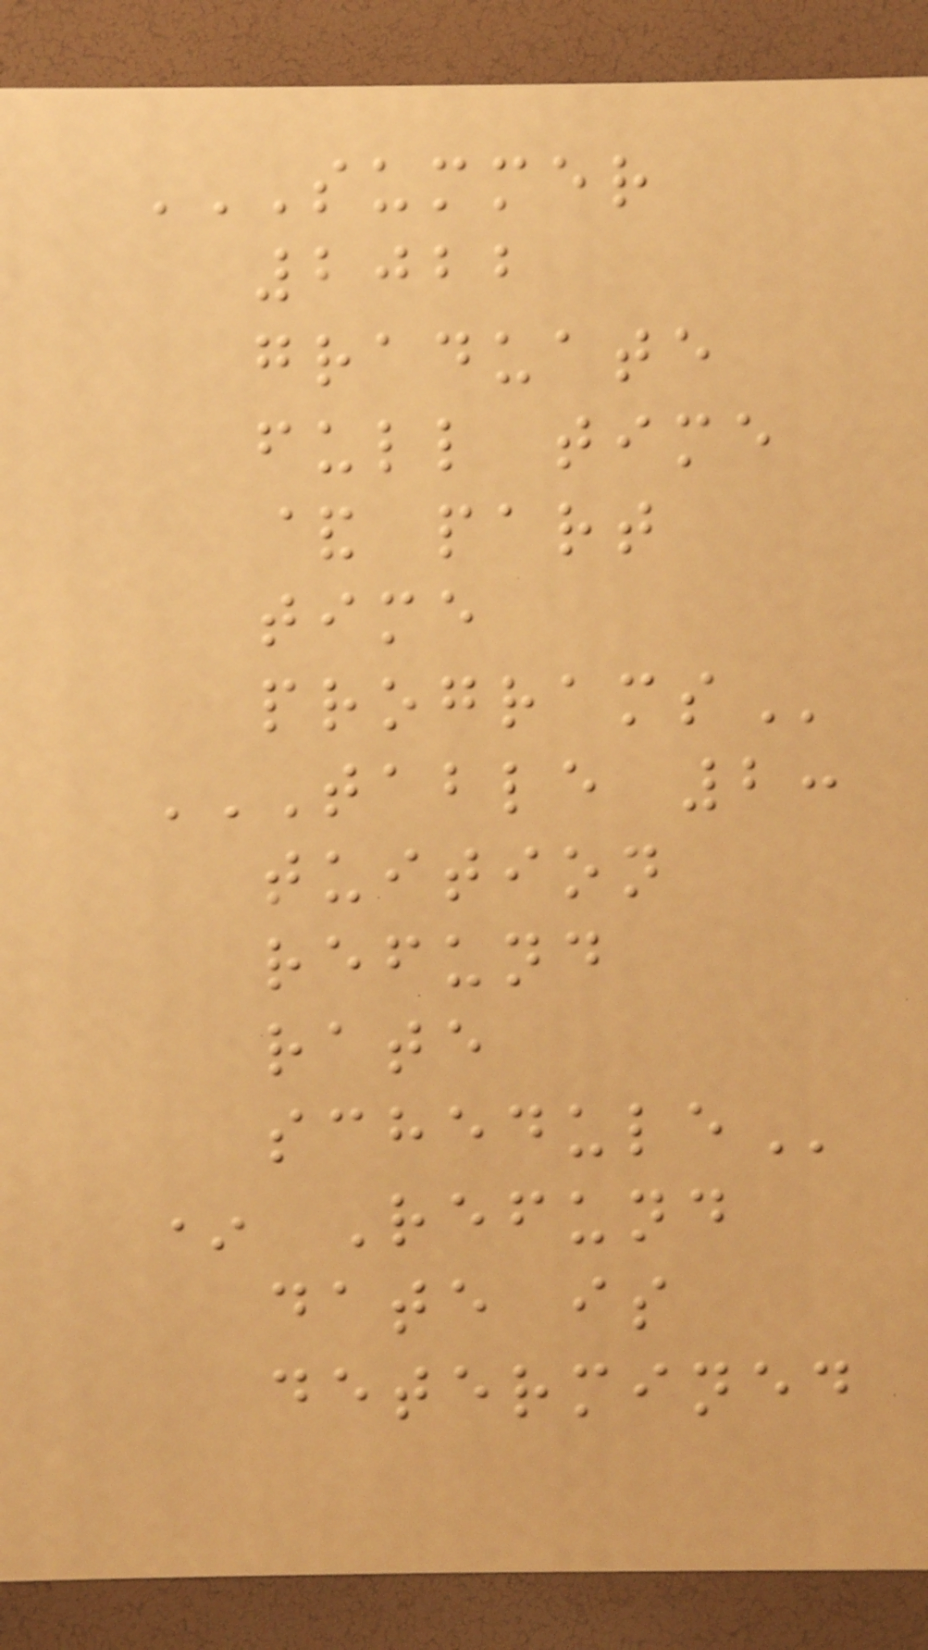SUMMER
2022
GRADUATE
FULL TIME
& PART
TIME
PROGRAMS
TABLE 2:
TUITION
REFUND
RATE
SCHEDULE
* Refund
date is
determined
